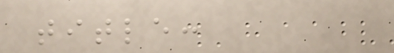title:
